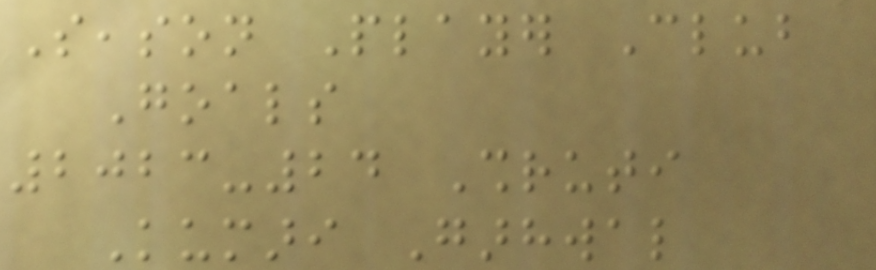Season Player Club
Goals
2023-24 Shruti
Kumari Garhwal
